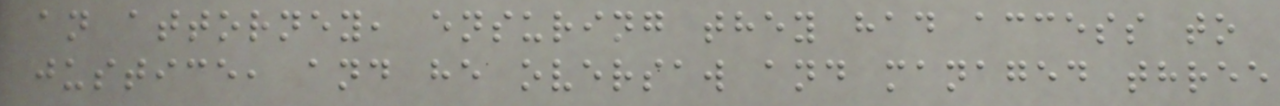an attorney, ensuring they had access to
justice, and he oversaw and managed three
